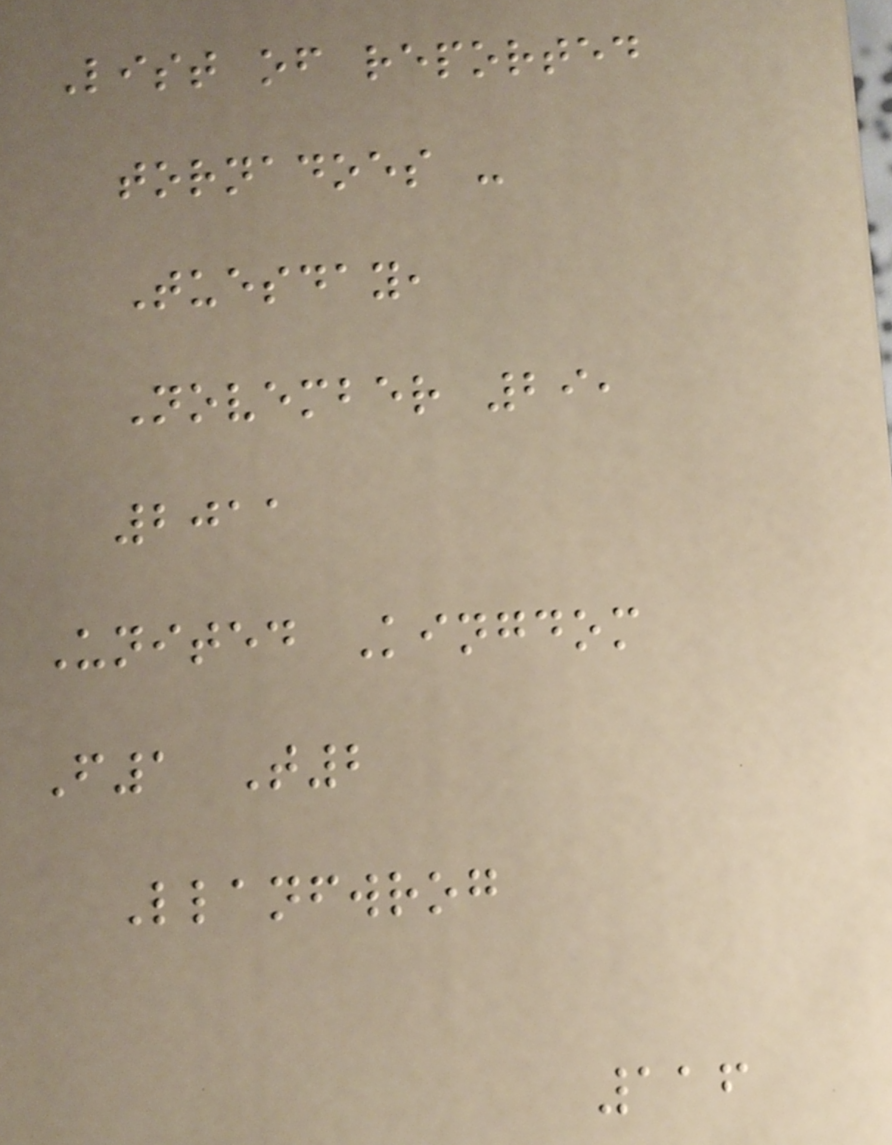List of reported
tornadoes -
Tuesday,
November 29,
2011
United Kingdom
F1 T2
Llanfwrog
116
